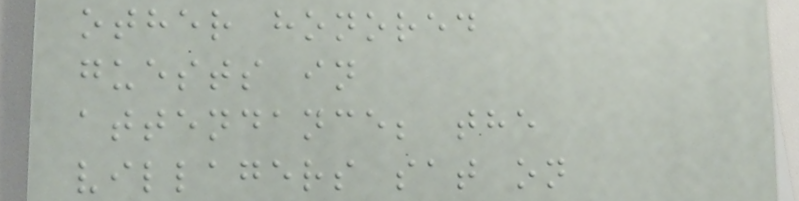other honored
guests in
attendance; the
villagers sat on
